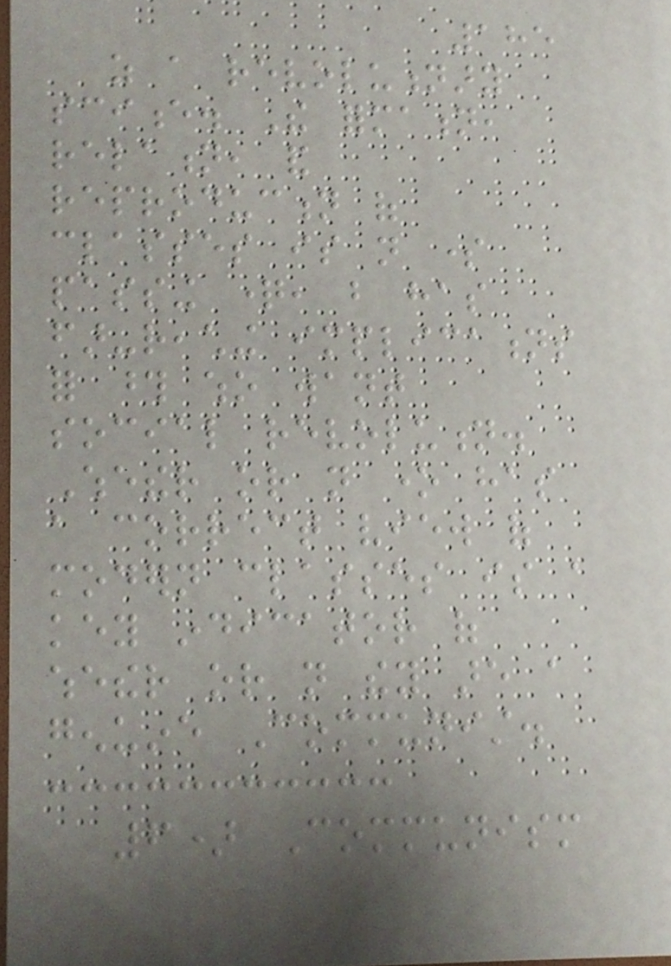185
as a revolutionary
science. The formation,
relation, and
reproduction of
classes is not some
passing question, but has
far-reaching implications
for those who want
social revolution.
Whether or not one has
a correct view of
modern classes is a
key indicator of
whether or not they are a
genuine Communist.
6) Communism
